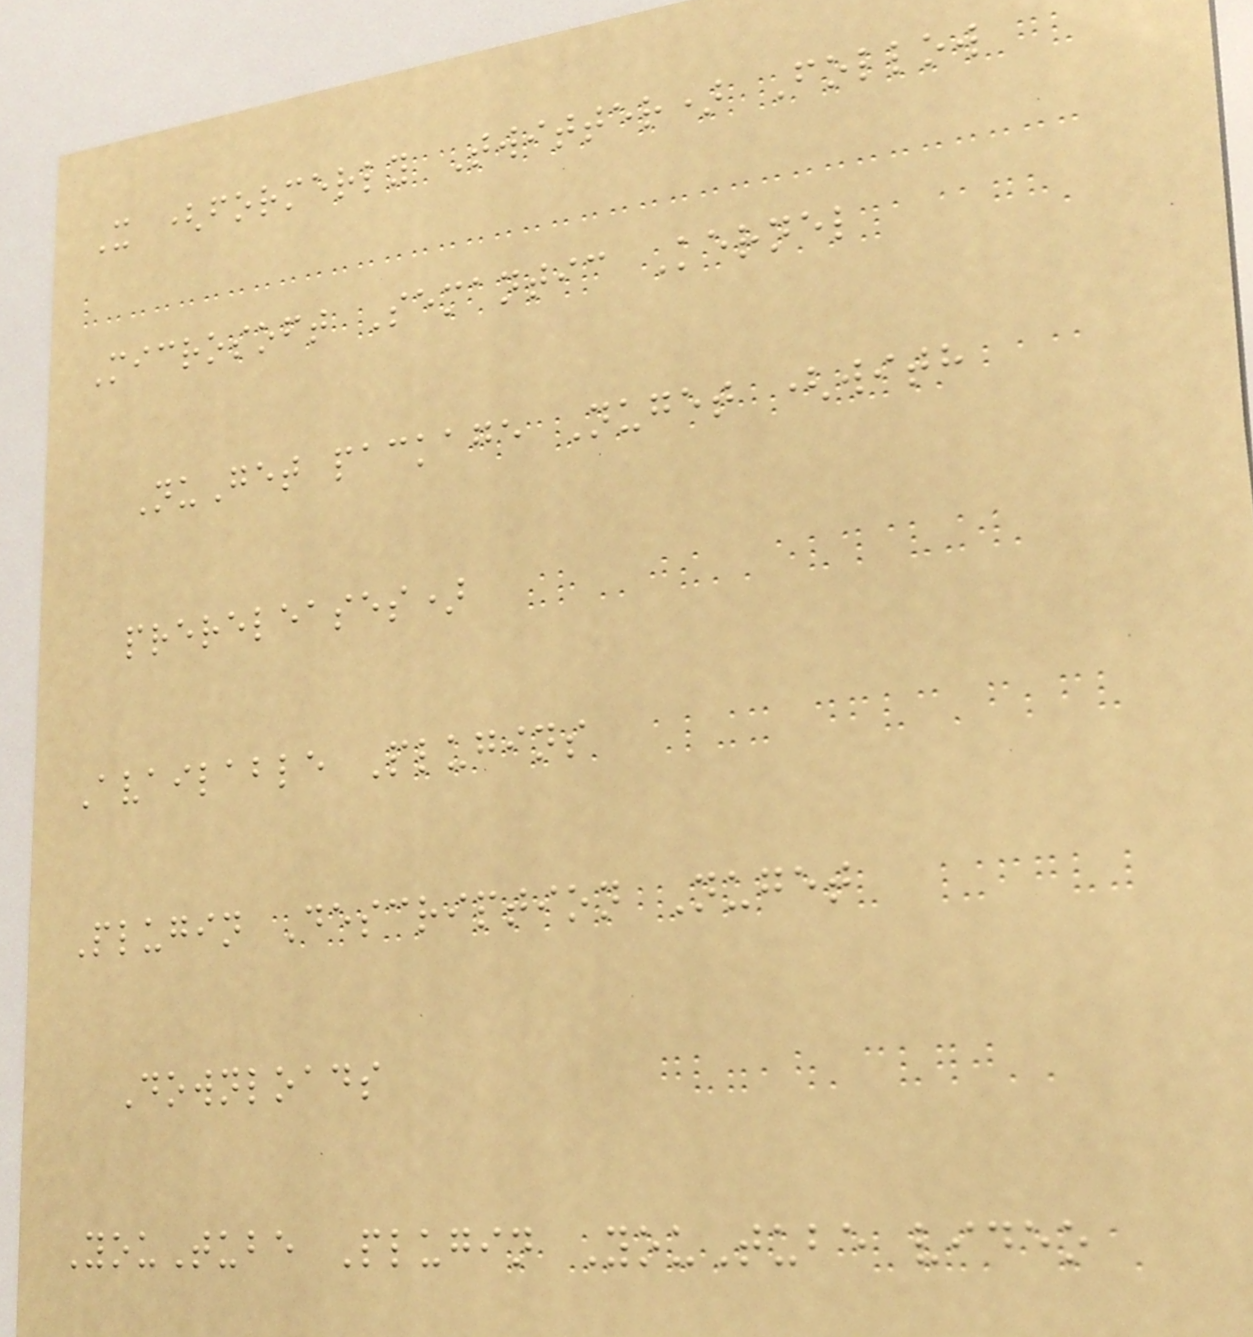X (formerly Twitter) Follow
Microsoft Semantic Kernel
NuGet package Nuget (with
prereleases)
Available Plugins
Plugin Description Nuget
Downloads
YouTube Plugin YouTube video
